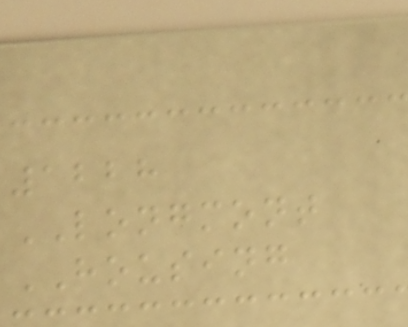1228
LONGMONT
HOUSING
